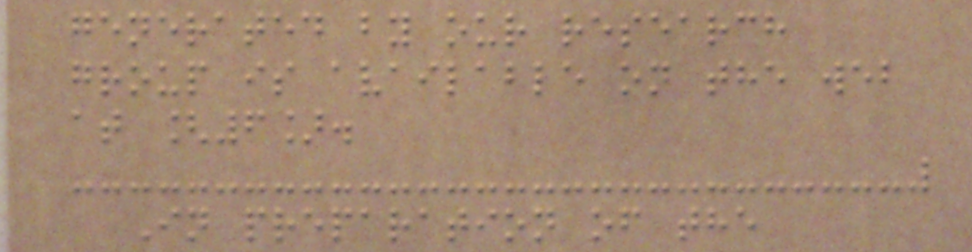generated by our research
group is available on the web
at [6].
In preparation of the
